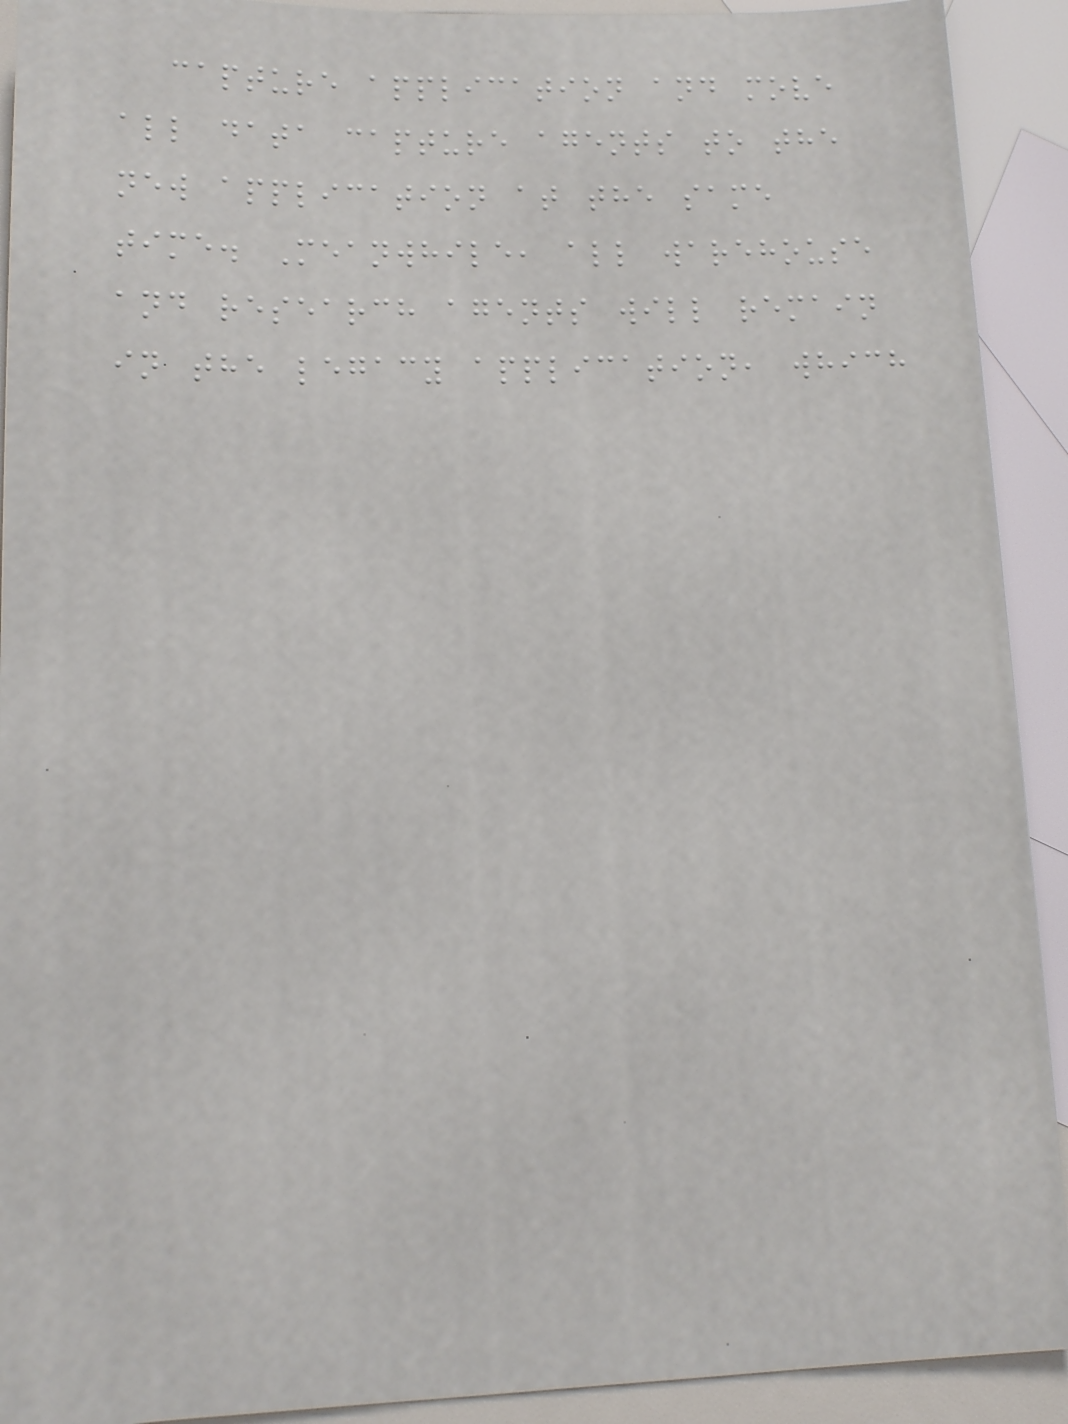capture application and move
all data capture agents to the
new application at the same
time. Meanwhile, all warehouse
and research agents will remain
in the legacy application, which
